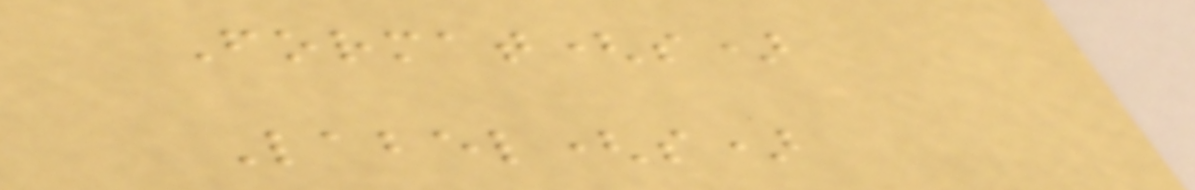Format(s)
Label(s)
